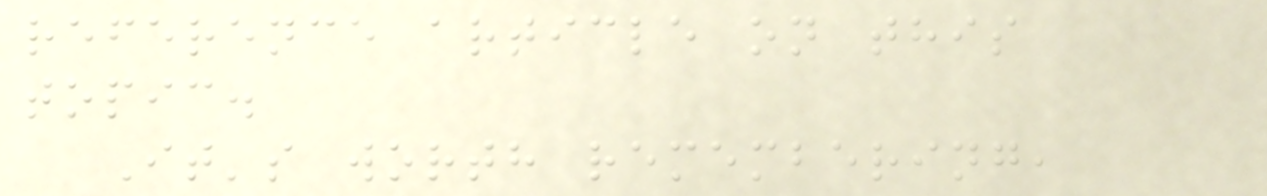reference article on this
topic.
It's worth remembering,
